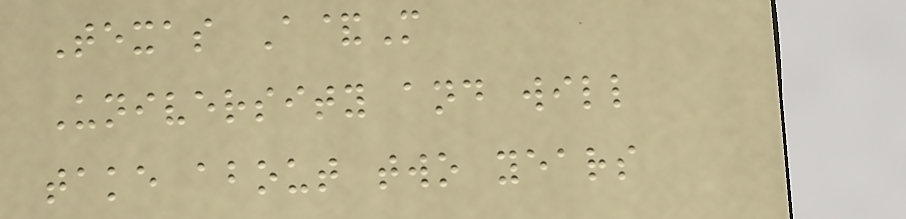Texas A&M
University and will
take about two years
